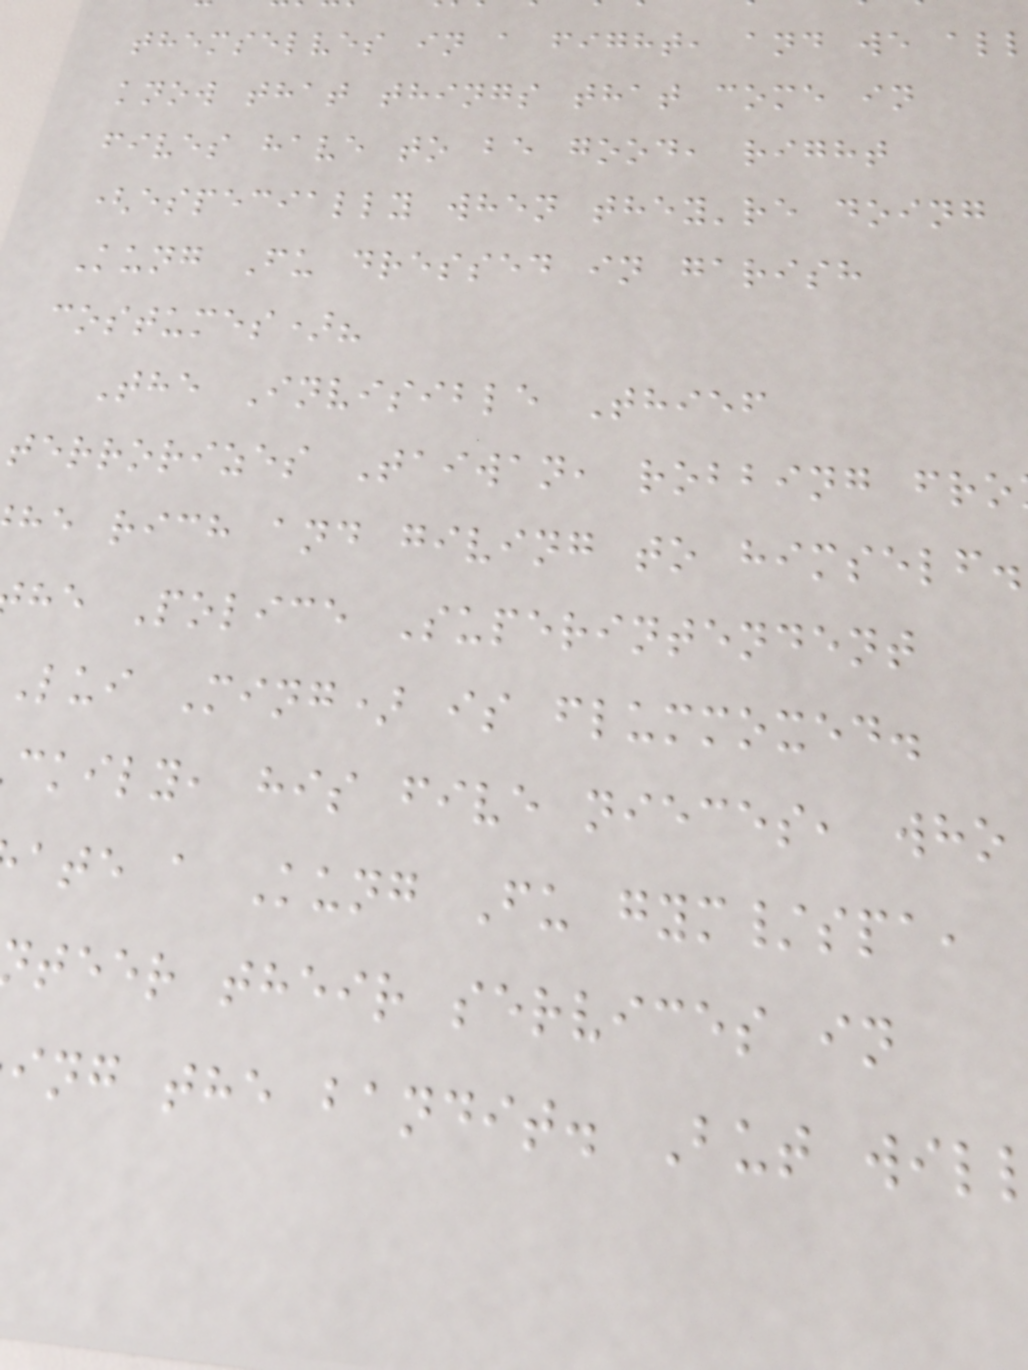themselves in a fight, and we al
know that things that come in
fives have to be good, right
(especially when they're doing
Kung Fu dressed in garish
costumes)?
The Invisible Thief
terrorizes Taiwan, robbing fro
he rich and giving to himself.
he Police Superintendent
Lui Ming) is flummoxed.
ckily, his five nieces, who
ate a Kung Fu gym/spa,
teer their services in
ing the bandit. But wil
